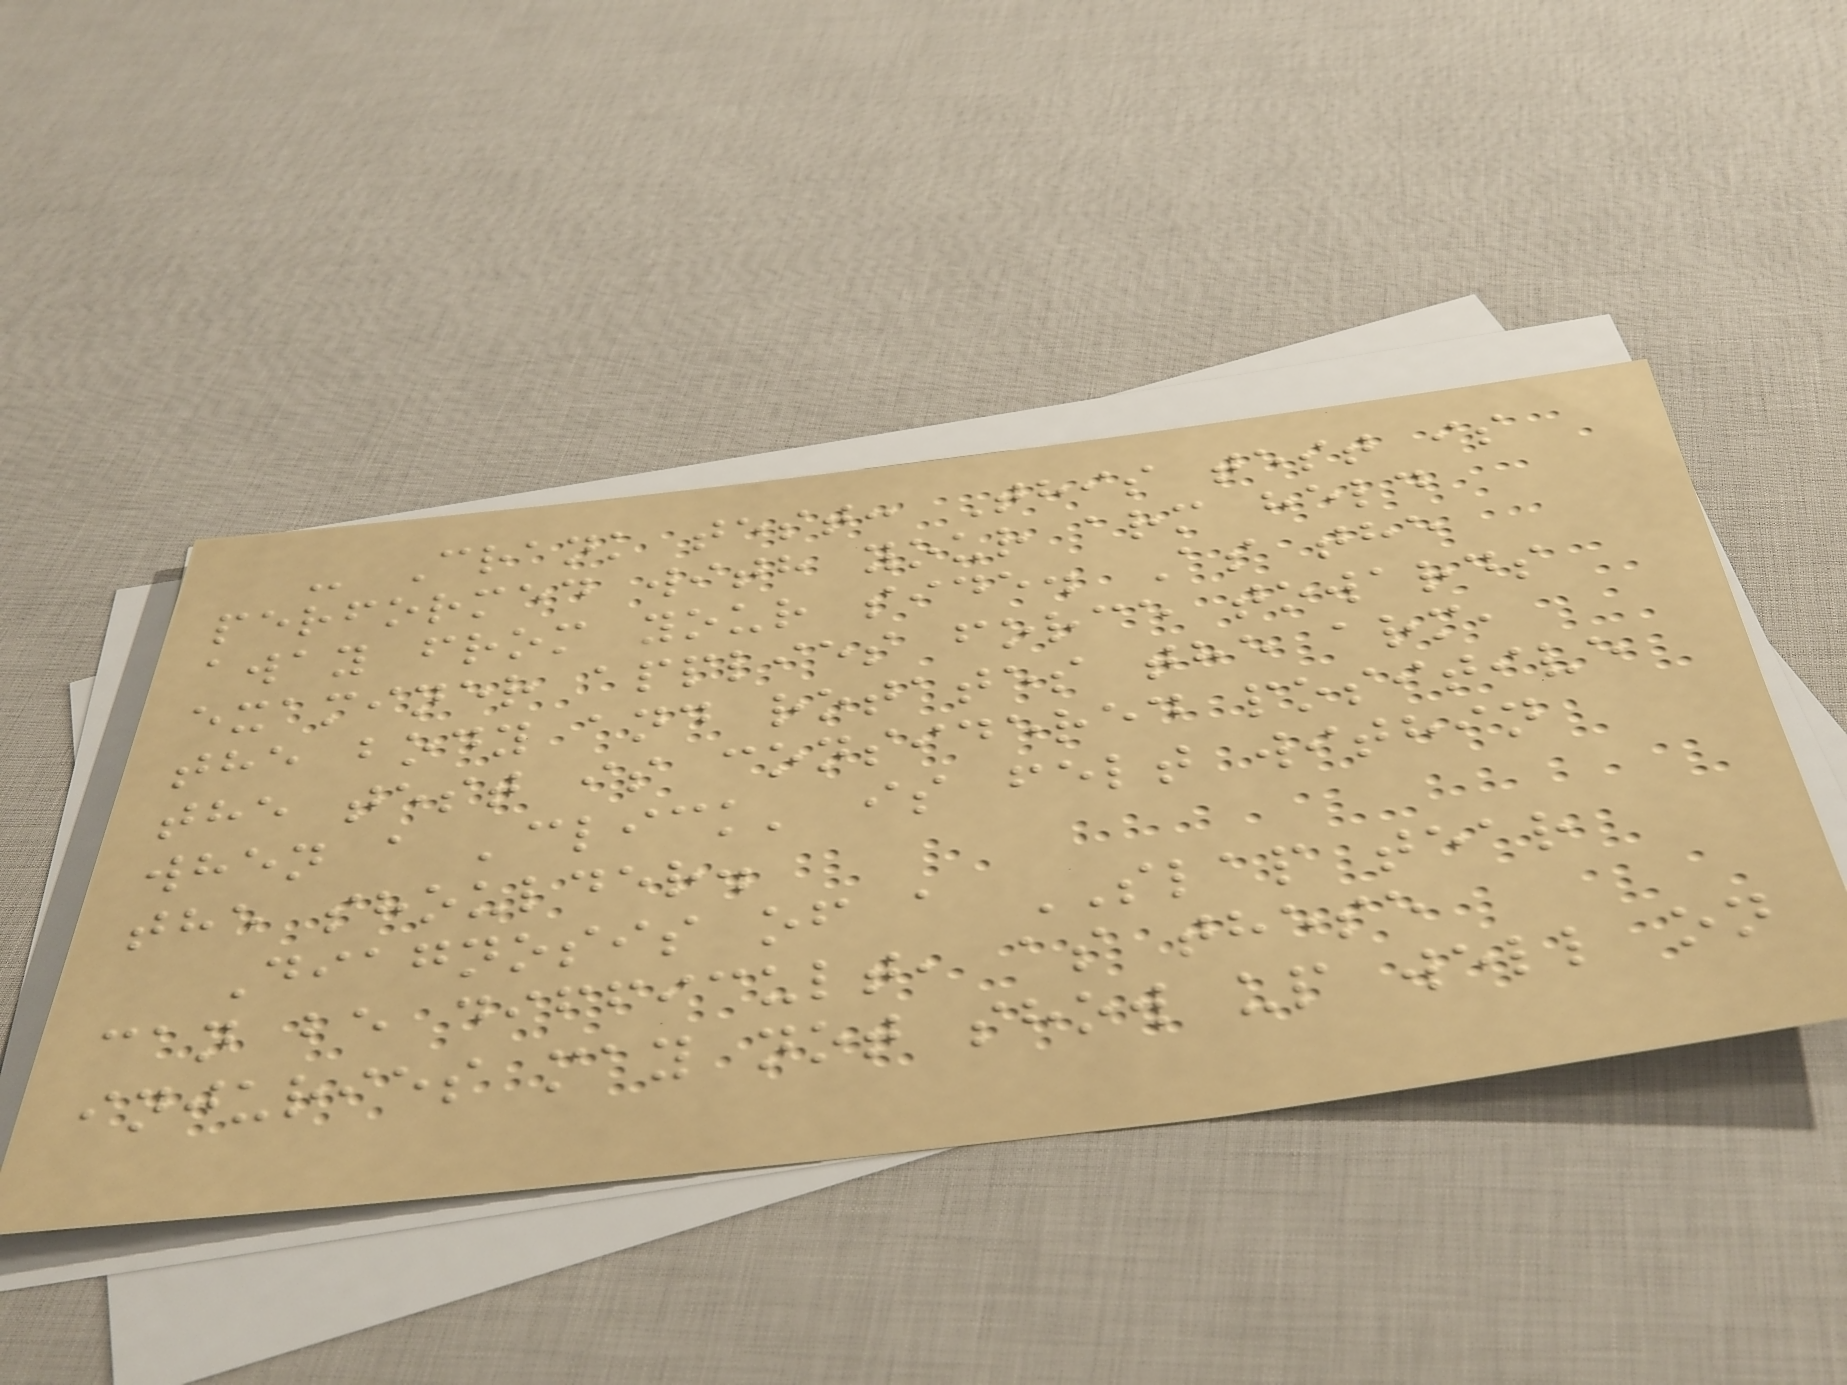- Crank test: This test is
performed with your arm held
away from your side. As the
examiner applies force towards
the body and rotates the arm,
the test is considered positive
when a 'click' is felt within
the shoulder.
Diagnosis of a SLAP tear
can be difficult, as these
injuries may not show up well on
